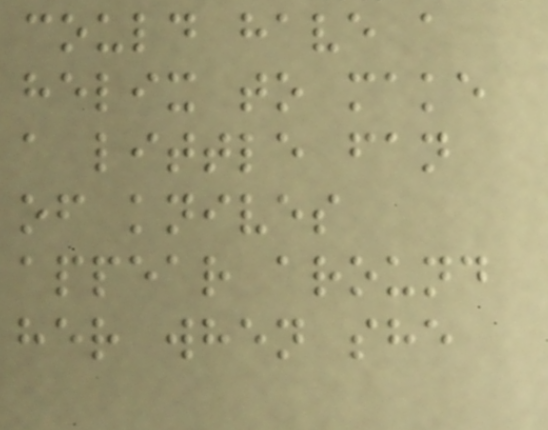could have a
helix to make
a little fan
of knives
appear around
her when she
